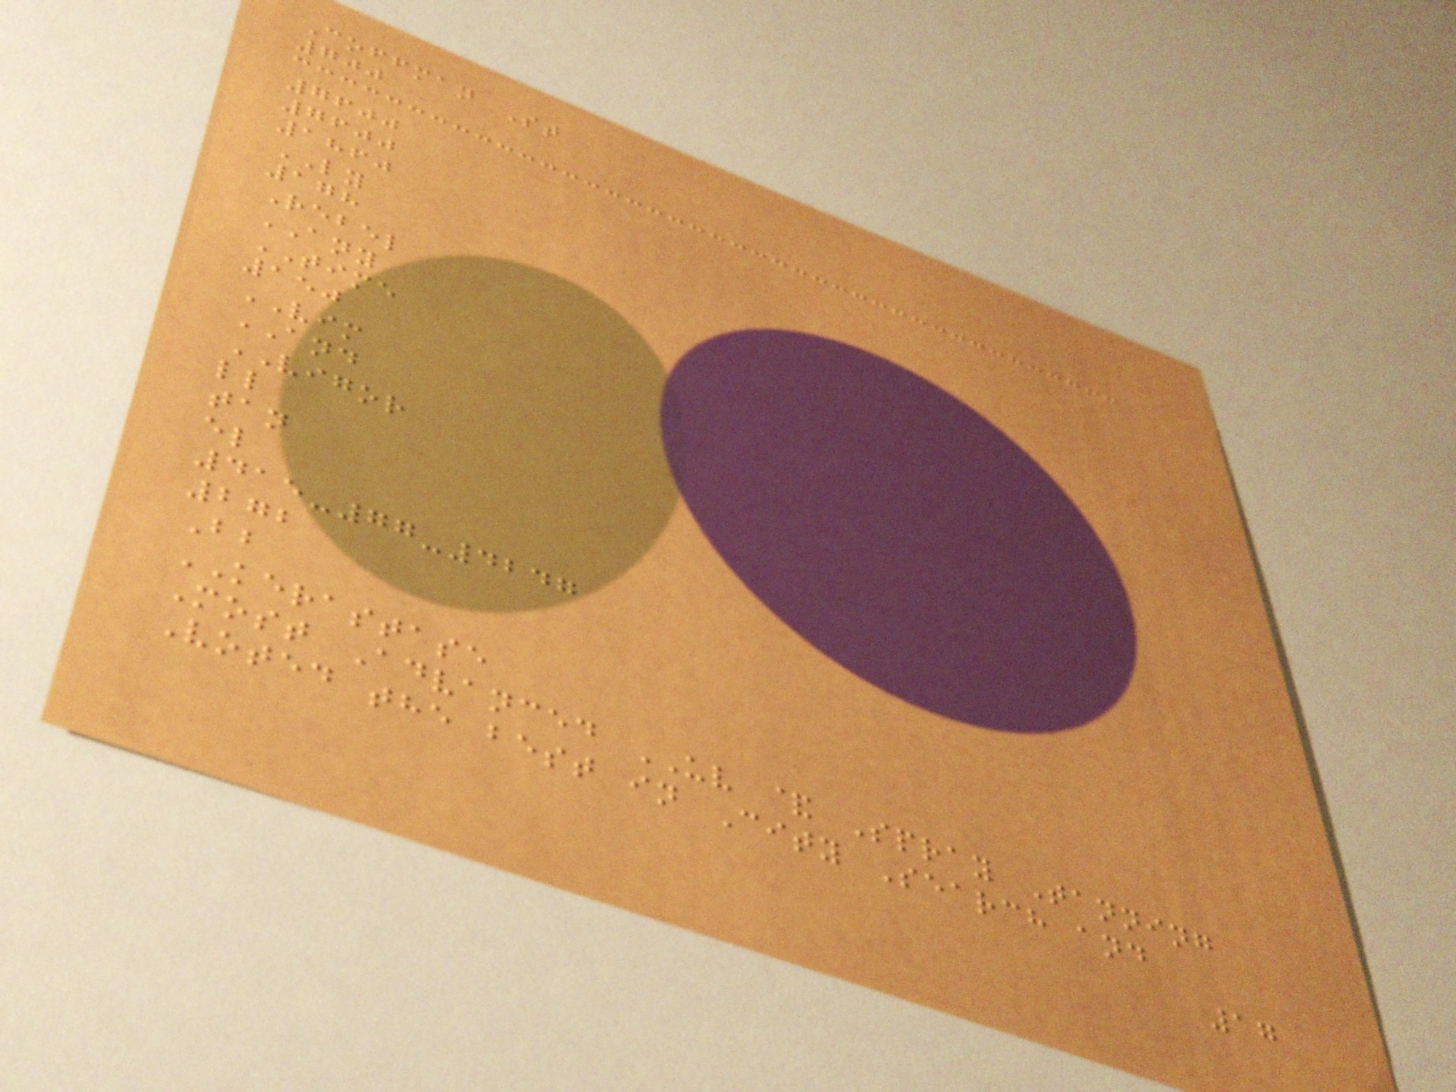Coffman St
700
7600
7600
1860
LY
178
Rebel
ANY
TIME
150
VIM
AND
VIGOR
ll
tan
el
415-77-4247
272
Bb
KERASTASE
Most Advanced UV & Spray Tanning
Voted the best in City Search and
17
